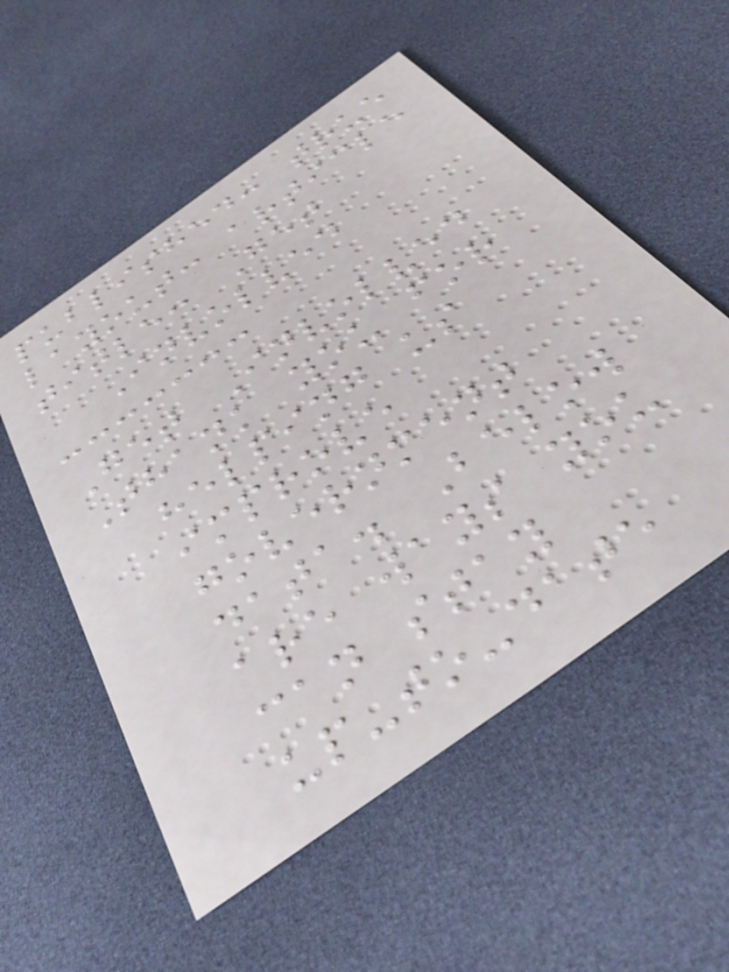published: true
layout: article
title: Get
Involved
Get Involved
Thank you for
helping us
improve
government
data. Below
are ways you
can stay
up-to-date
